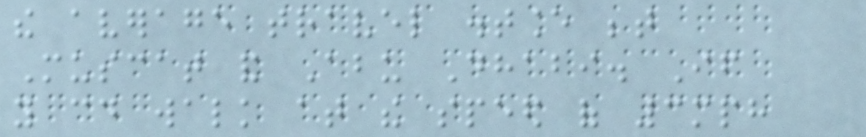the average travel distance between
Muscat and Abu Dhabi. If
you could walk at the speed of 3mph
